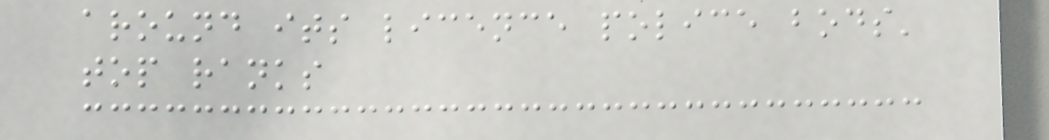around its licence police bods'
top ranks
